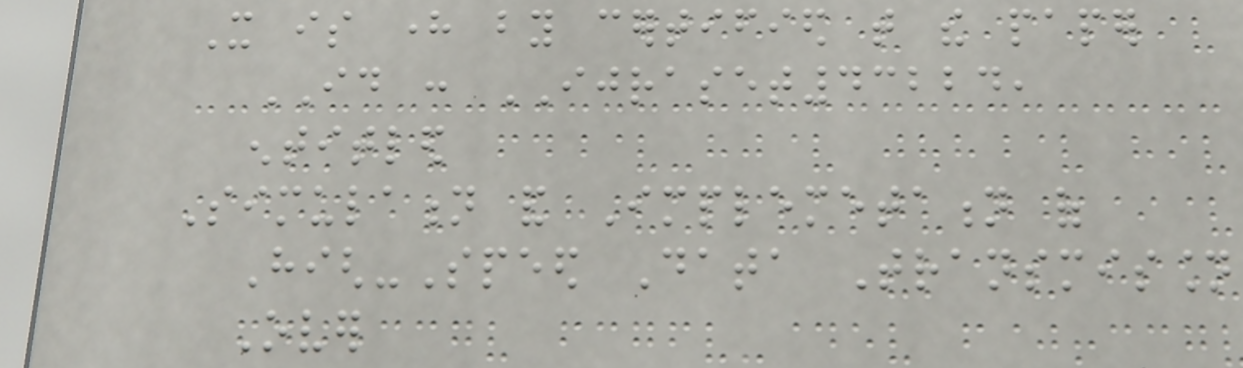It is here by certified that the paper
ID : IJRASET43224,
entitled
Simulation and Implemetation of
High-Speed Data Transmission
Over
